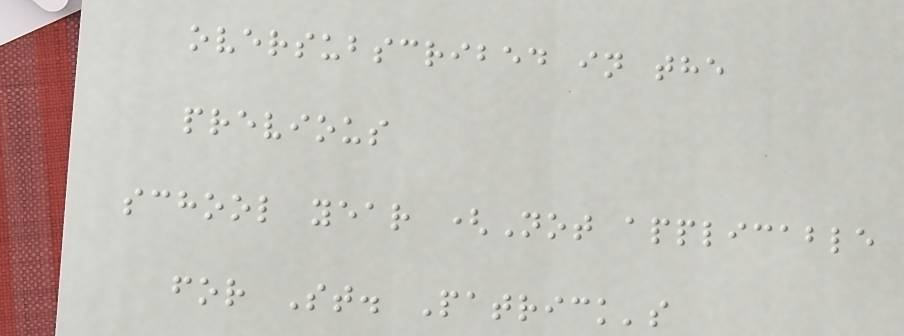oversubscribed in the
previous
school year (Not applicable
for St. Patrick's
